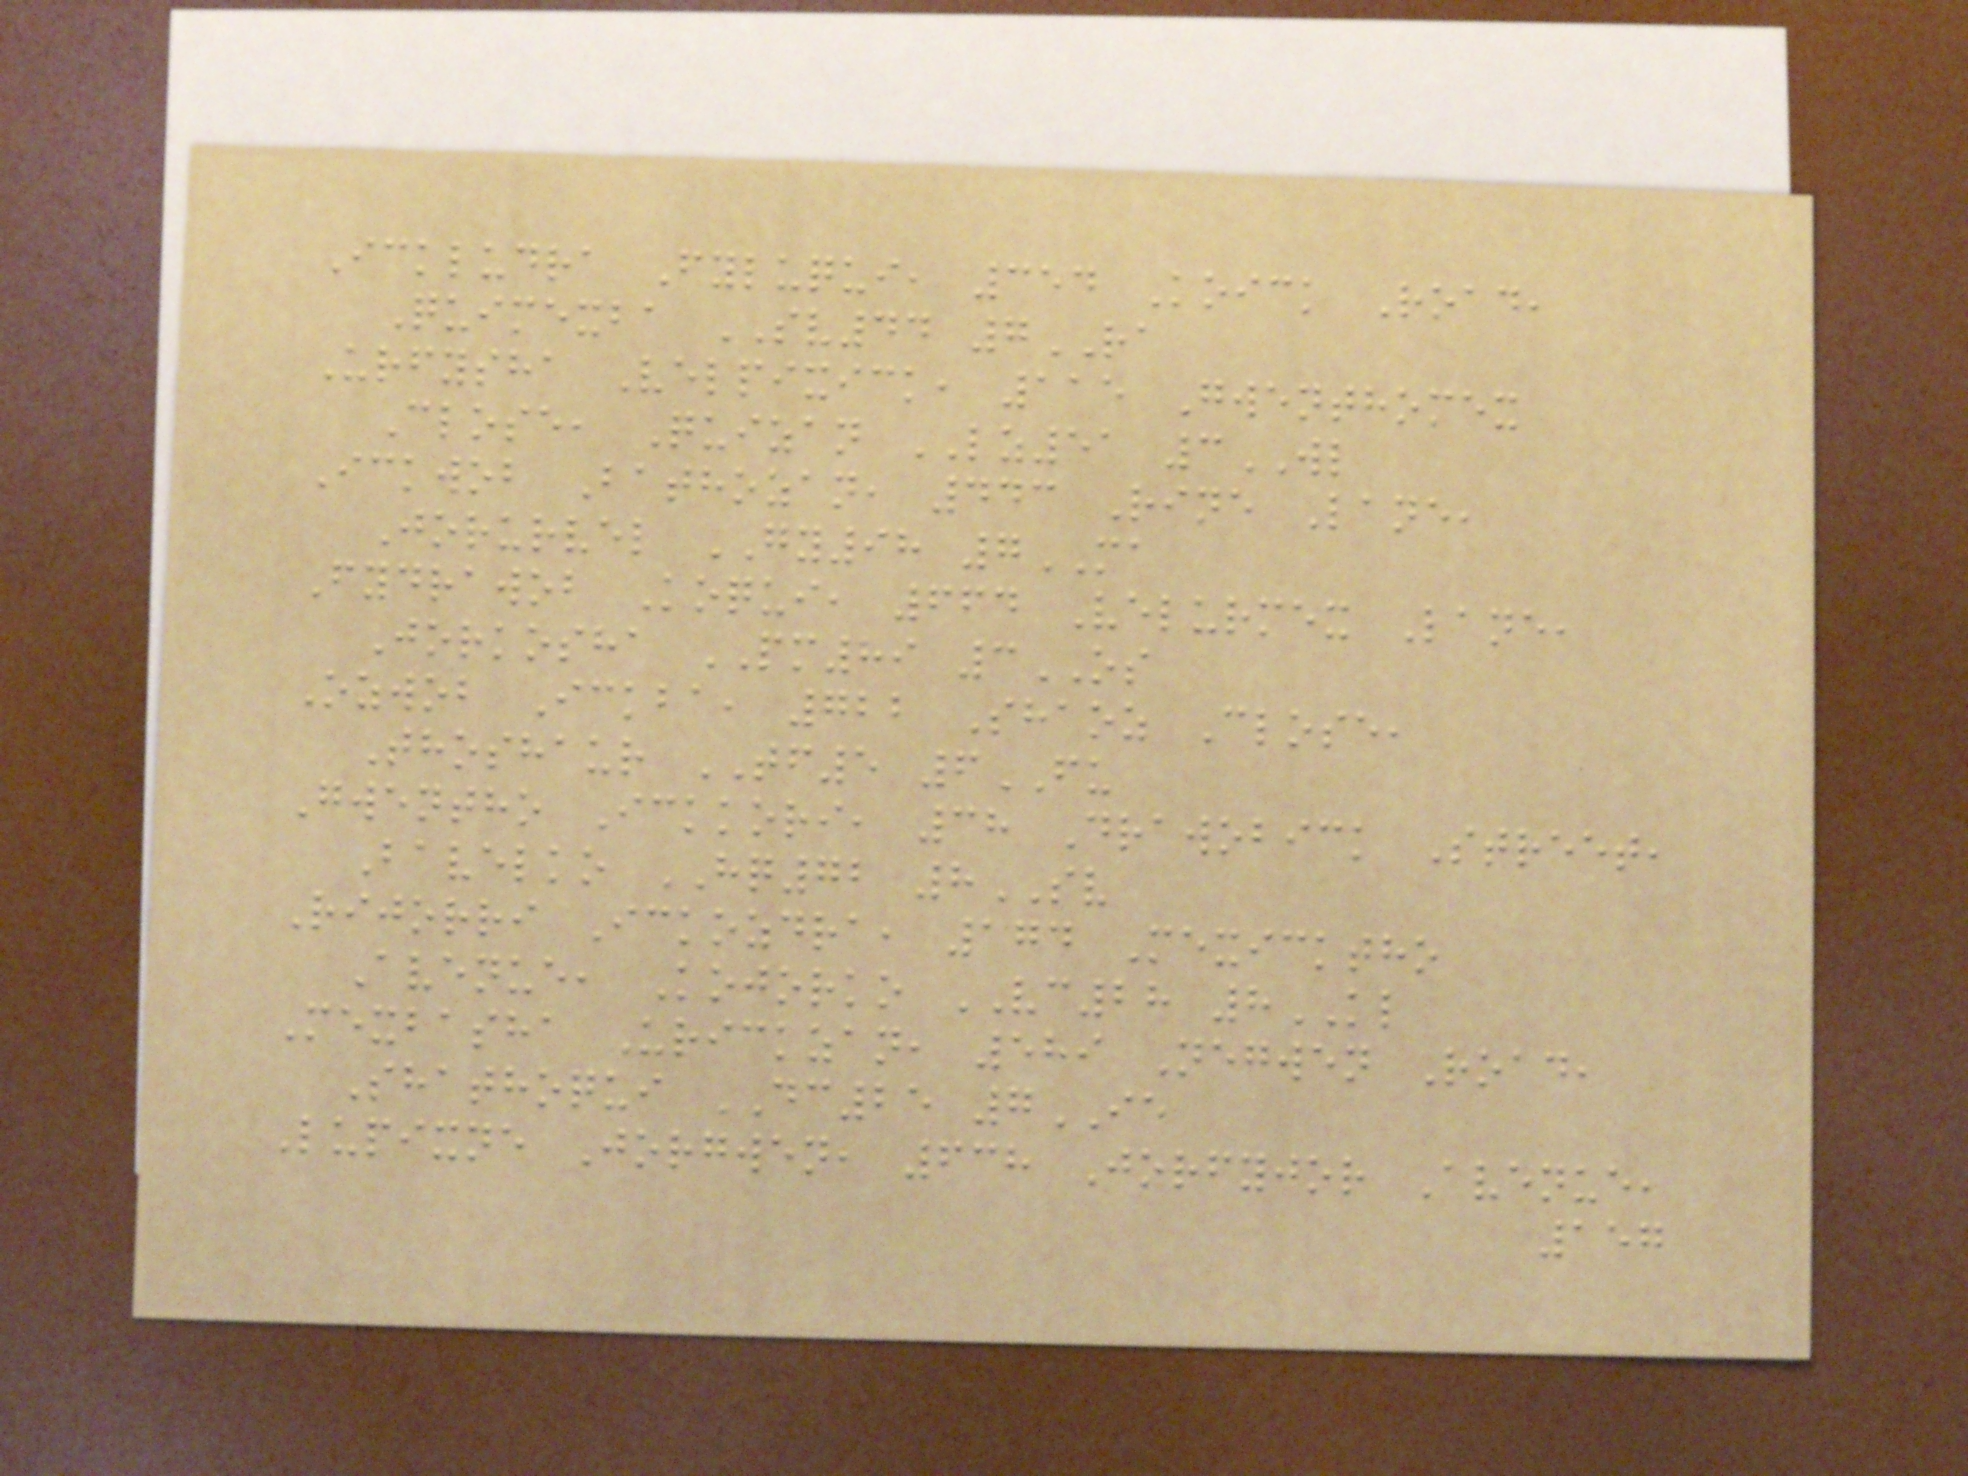Ickludra Fyluqui, 354 Koick Road,
Quimexba SV44 7RA
Urfysha Velpixick, 115 Gwenthomex
Close, Quizan LZ51 3WL
Ickwob Bathozan, 443 Rine Lane,
Jorurvel GY98 7MA
Fydrawob Koqui, 664 Velurmex Lane,
Jorkosha PM89 3OS
Ozwob Ickba, 722 Shaoz Close,
Thoshaur TF5 6FU
Gwentho Ickkori, 38 Drawobick Street,
Bavelko HQ72 8SV
Rijorri Ickozdra, 174 Mexicktho
Avenue, Kojorko VC28 8KL
Mexbasha Urickzan, 589 Negwen Road,
Shathoqui DC25 7IE
Lupixne Jorgwen, 638 Jorfyjor Avenue,
157
